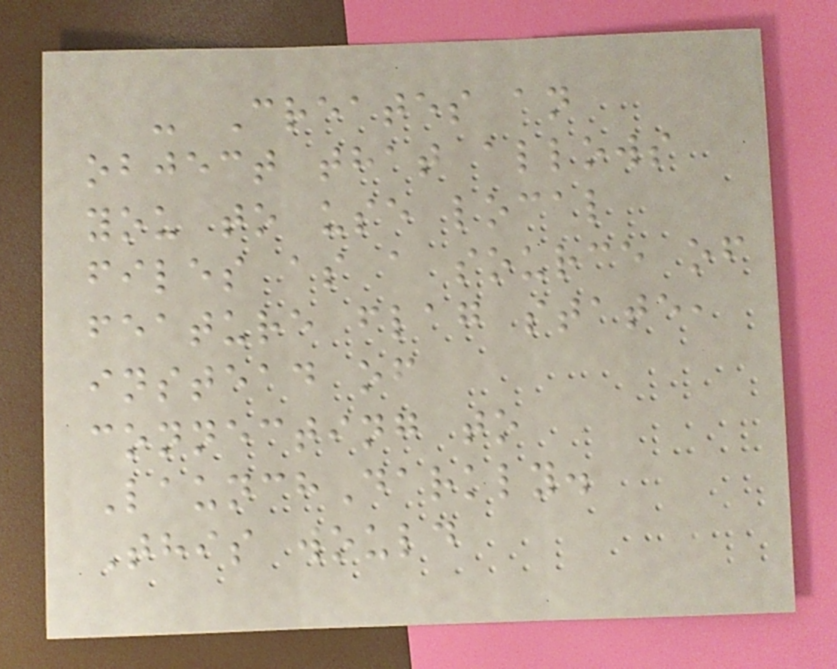- Creates an
object that allows
you to use local
files as a source of
feature flag state,
instead of
connecting to
LaunchDarkly.
This would
